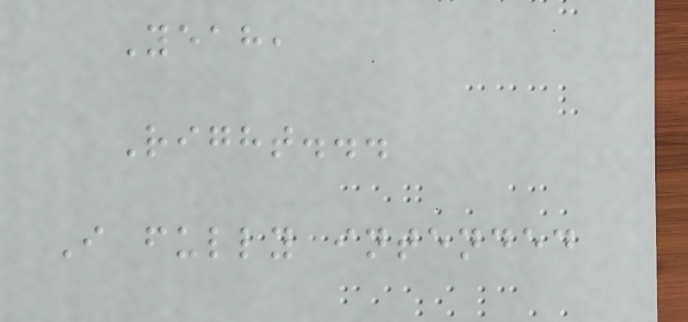Yeah,
Right...
I fully intended
